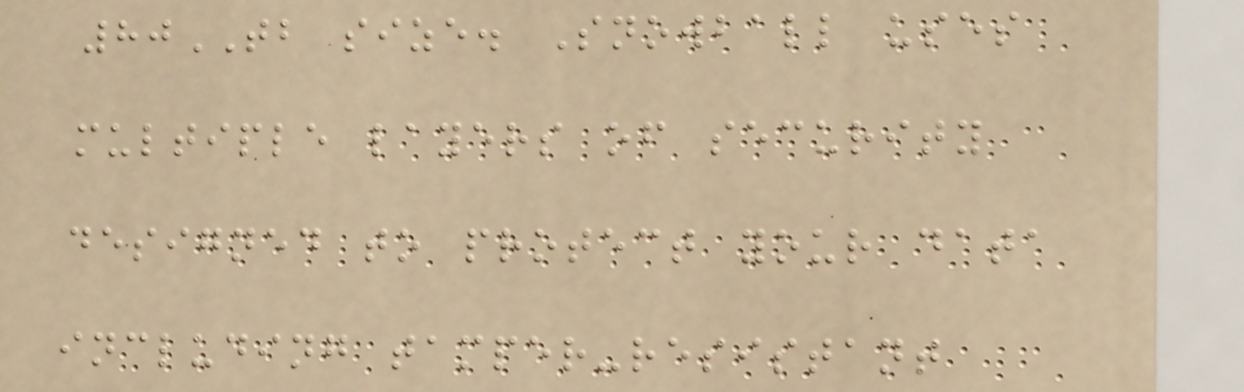80TB size. Snowball uses
multiple layers of security
designed to protect your data
including tamper-resistant
